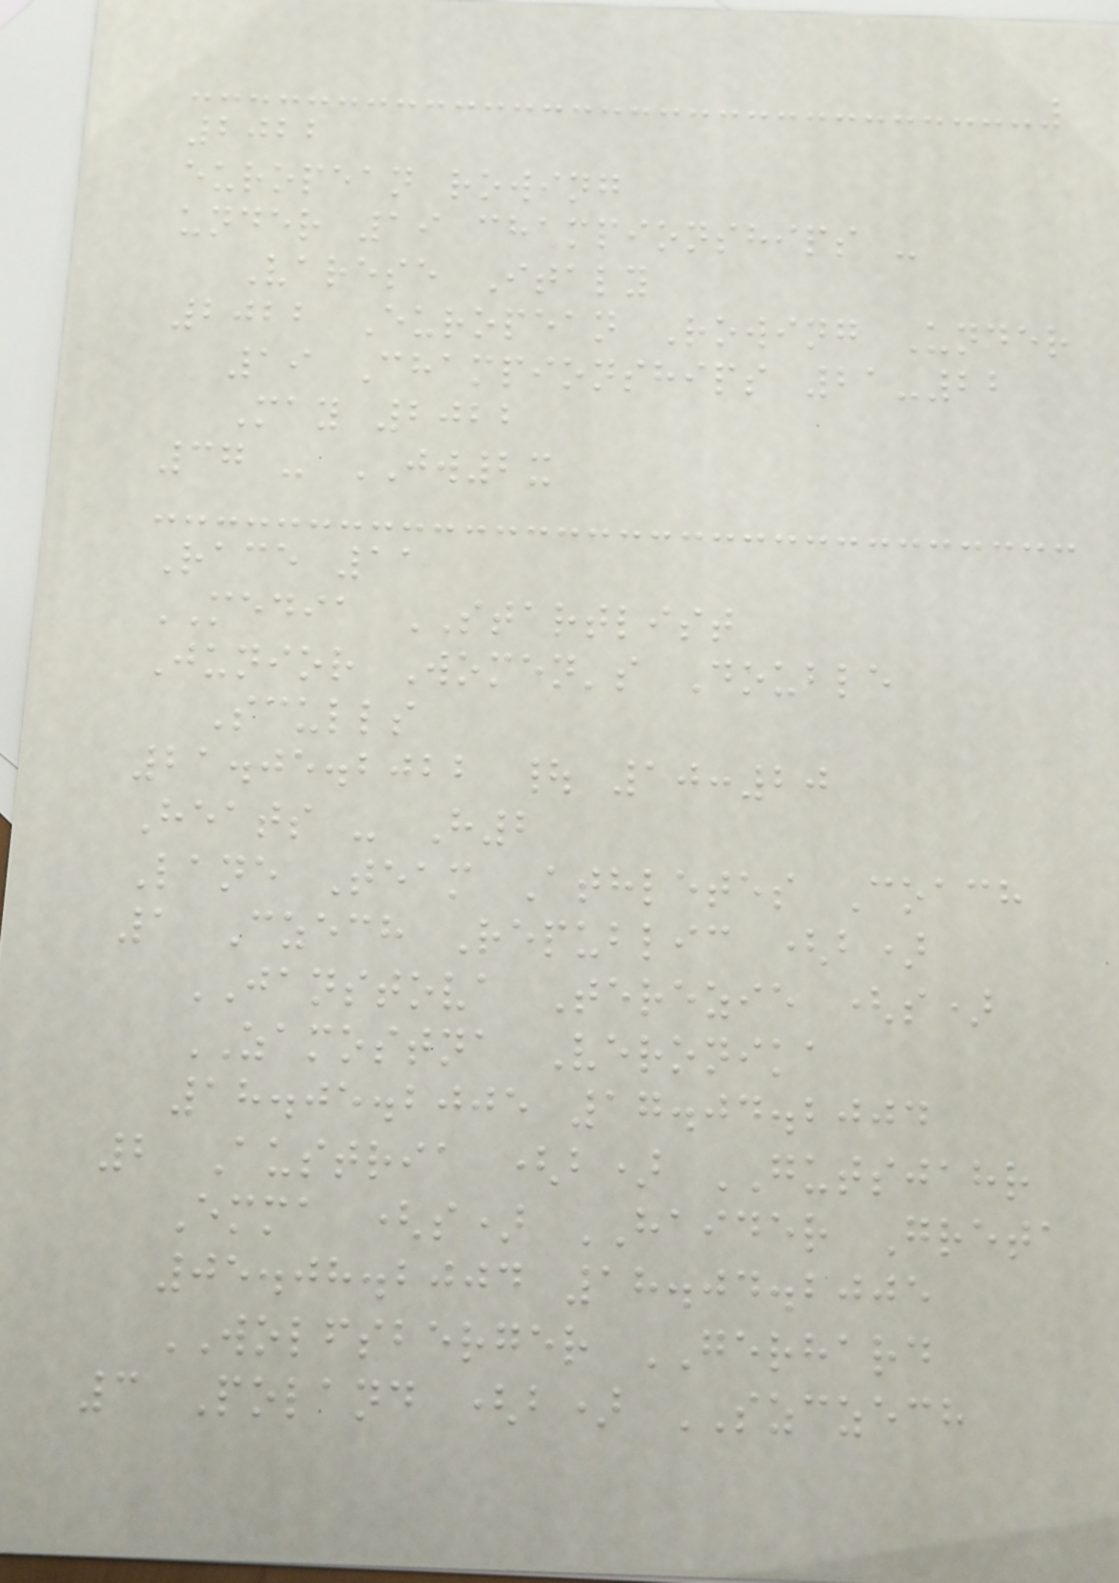2022
european rowing
under 19 championships -
Varese Italy
2022 European Rowing Under
19 Championships 21-22
May 2022
37 - JW2x
Race 11
MEDIA STARTLIST
Junior Women's Double
Sculls
21.05.2022 | 10:20
Heats - H2
Lane Team Athletes Coach
1 Czech Republic (b)
JANSTOVA Terezie (s)
ZAMOSTNA Veronika
18.05.2005 17.04.2004
2 Austria (b) GUTSJAHR
Emma (s) HAIDER Greta
05.08.2004 18.04.2005
WOLFSBERGER GERHARD
3 Poland (b) SZCZECH
